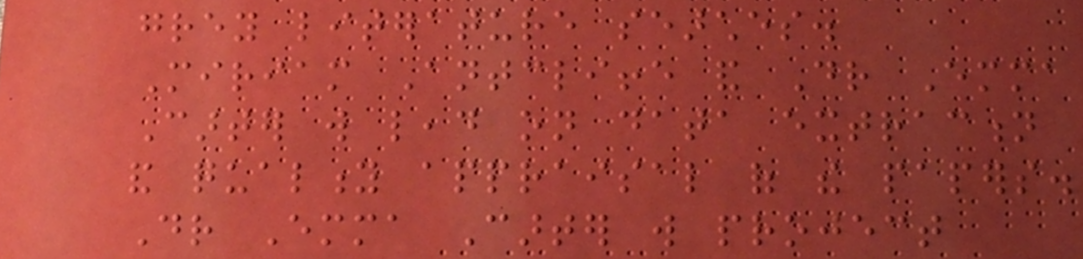grey literature searches.
Miriam Antcliffe and Dr Emma
Carter will lead on data extraction
and quality appraisal of the papers.
Dr Emma Carter will project
